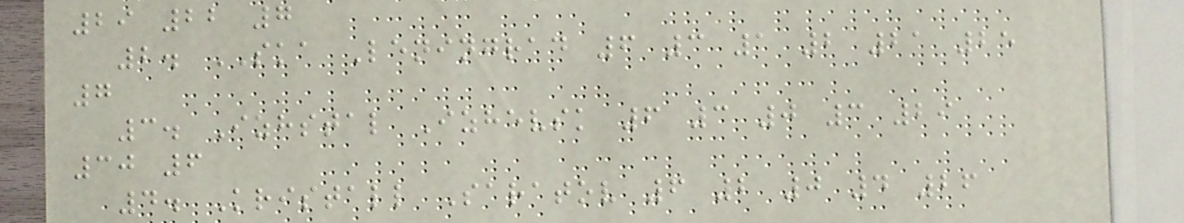29 22 7
2. SKA Leningrad 6 3 1 2 21 25
7
3. Izhstal Izhevsk 6 3 0 3 29
30 6
4. Kristall Saratov 6 2 0 4 26
